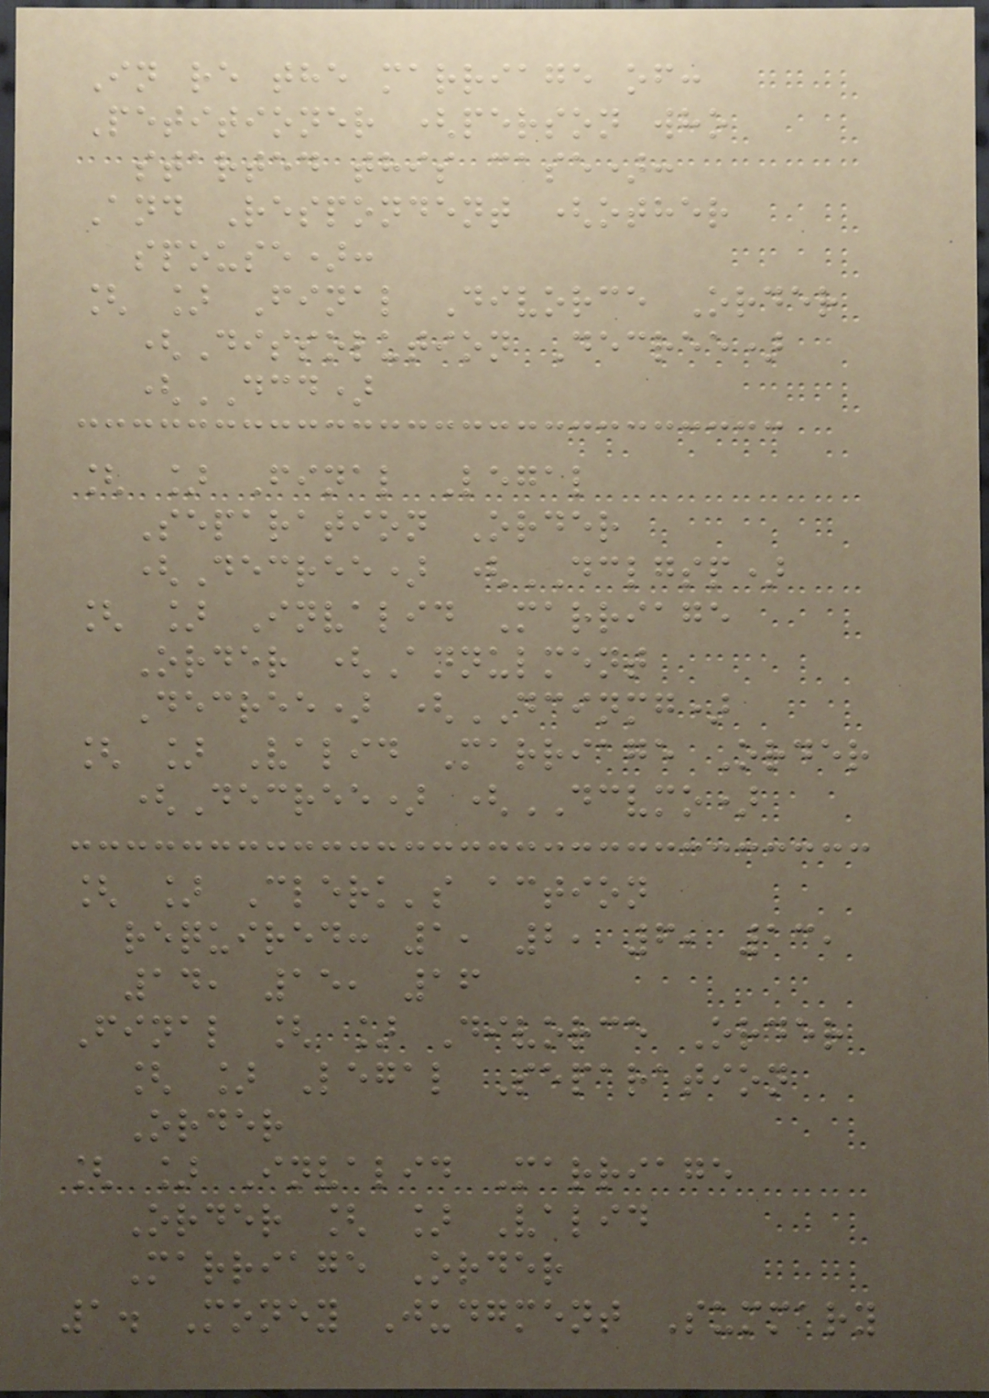In re the marriage of:
Petitioner (person who
started this case):
And Respondent (other
spouse):
[ ] Final Divorce Order
(Dissolution Decree)
(DCD)
[ ] Final Legal
Separation Order
(Decree) (DCLGSP)
[ ] Invalid Marriage
Order (Annulment
Decree) (DCINMG)
[ ] Valid Marriage Order
(Decree) (DCVMO)
[ ] Clerk's action
required: 1, 2, 6, 13,
14, 15, 16
Final [ ] Divorce Order
[ ] Legal Separation
Order
[ ] Invalid Marriage
Order [ ] Valid
Marriage Order
1. Money Judgment Summary
